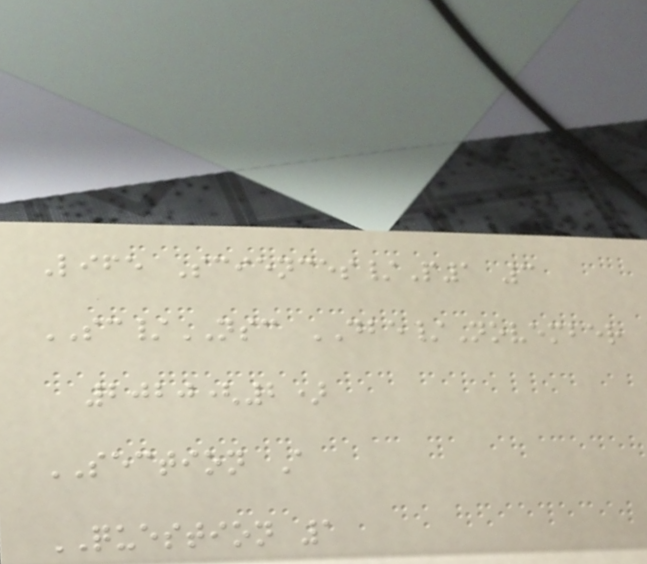Life Sciences/P1 3
SC/NSC DBE/November
2020(2)
SECTION A
QUESTION 1
